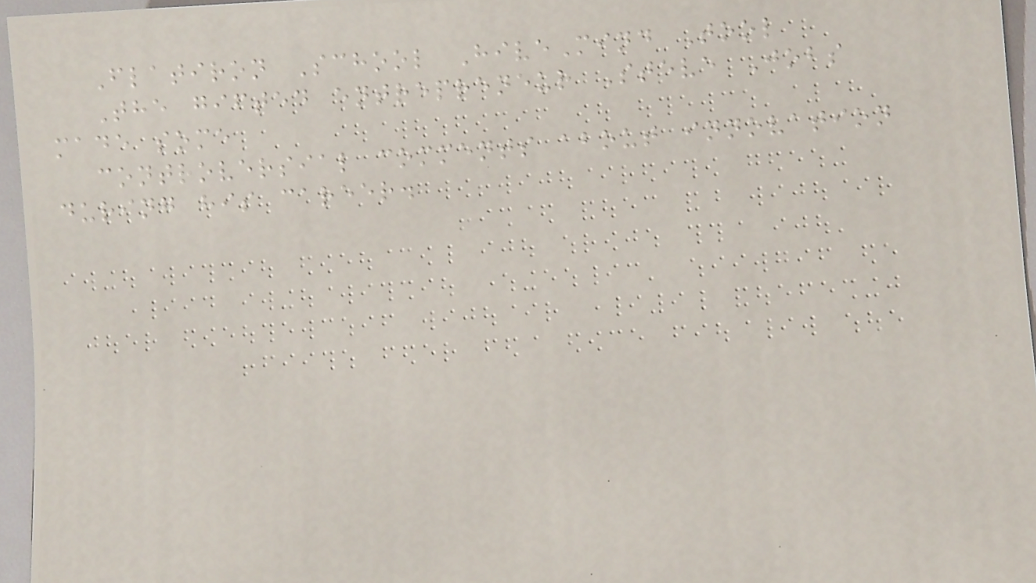Flatiron School HiveMind Tool
The gifted entrepreneur Steve Jobs
made some
controversial comments about innovation
during his career.
